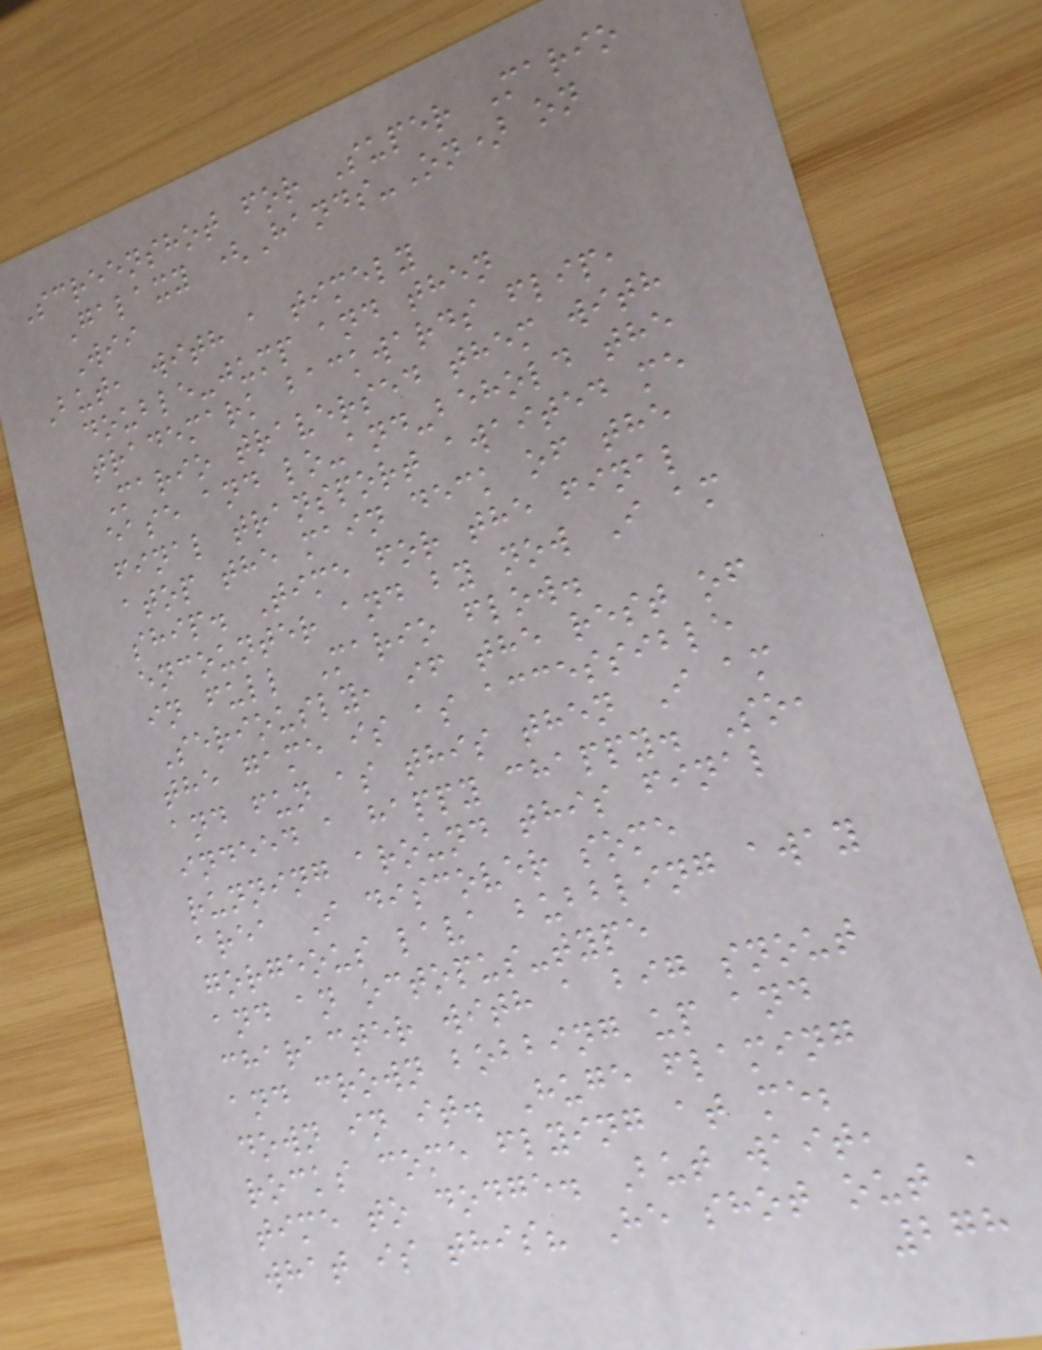Screenshot for Super Mario
Galaxy (Hands-On) on
Wii
But, with a timely
double-jump and then
trademark backwards flip,
Mario traversed them with
ease and lo-and-behold the
final transport awaited me
atop the main deck of the
ship. Time for the final
encounter and by now I am
in full Mario flow.
Seriously, if the rest of
the game is as accessible
and fun as this then I am
indeed a happy chappy. So,
running around this final
area I discover some
gorgeous lava bubbling away
and an octopus-type
character with a big snout
and crown bobbing up and
down in it. Huge flaming
rocks come flying at me;
time to dodge. But wait,
what is this? He shot out a
278
